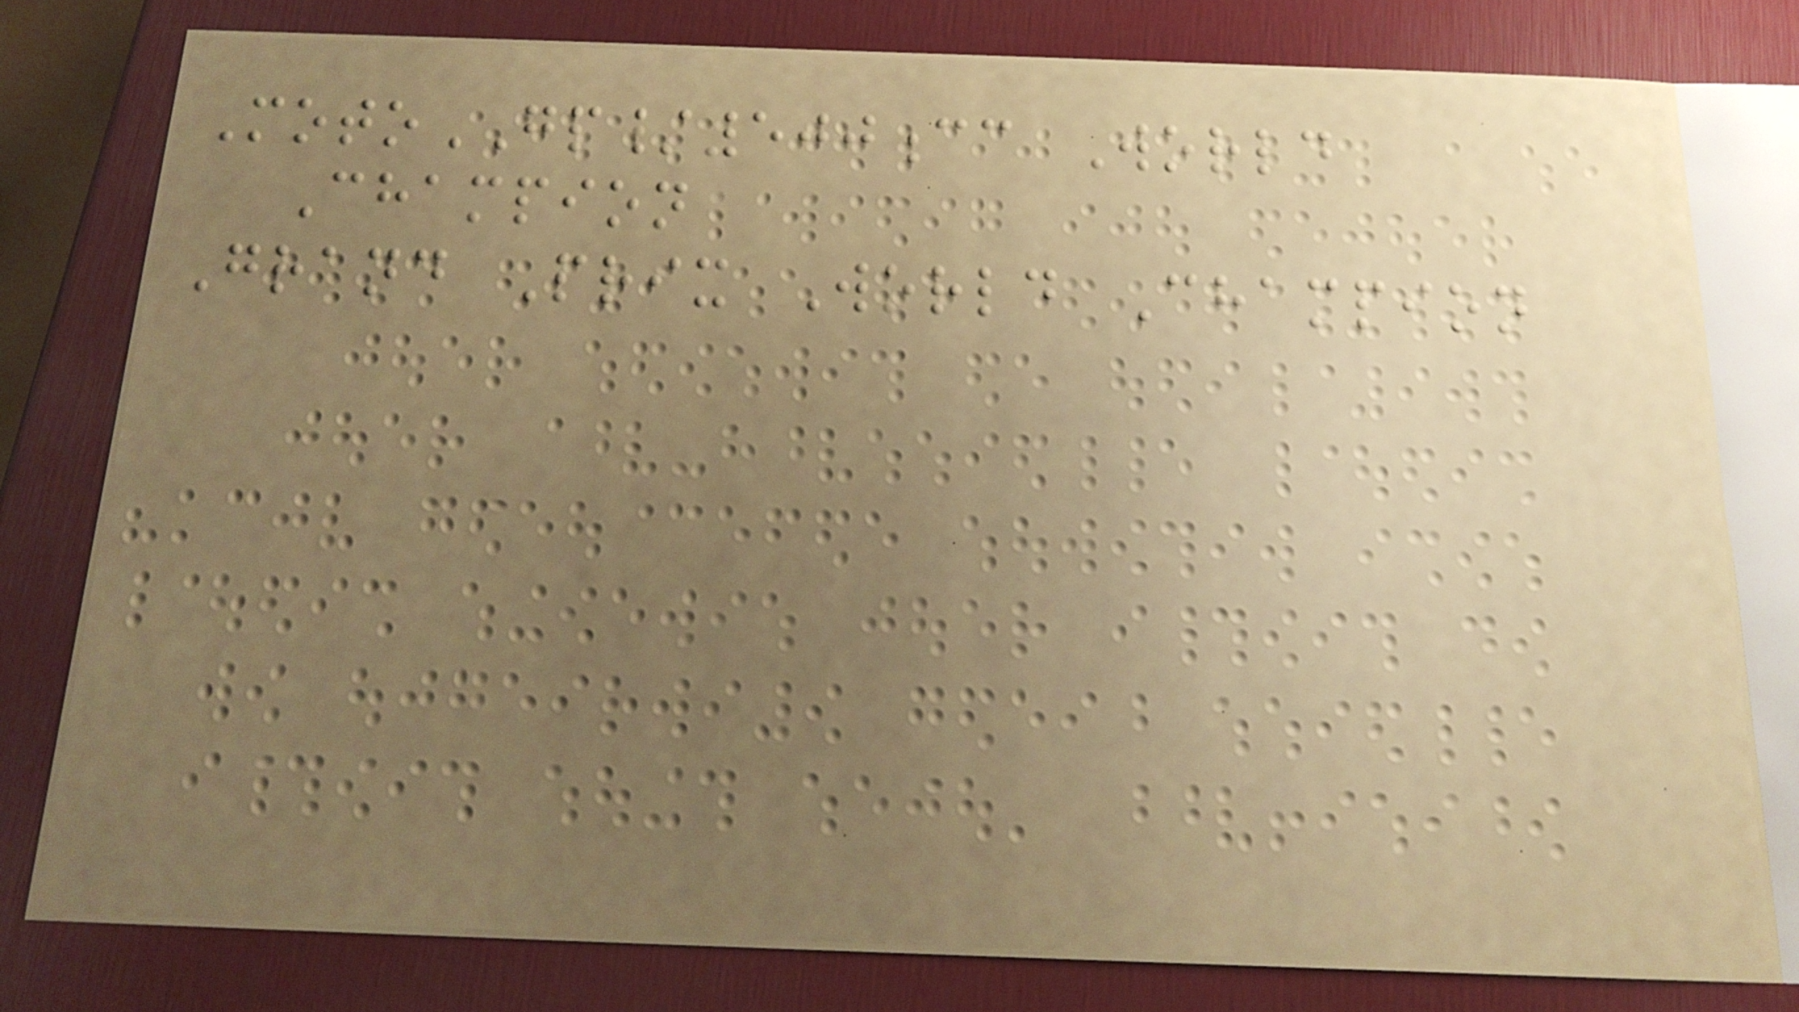MotoGP/500cc World
Champion
Grand Prix World Champion
